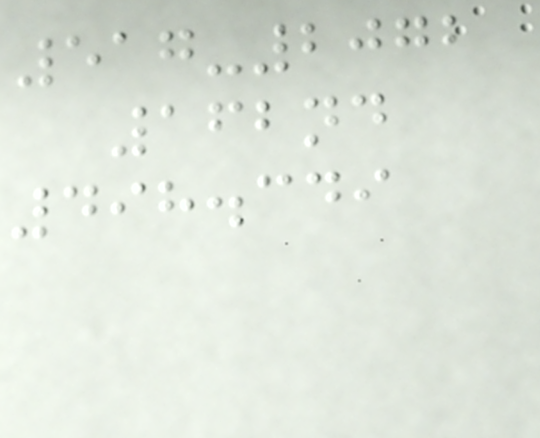517-2072
162nd
498.349
